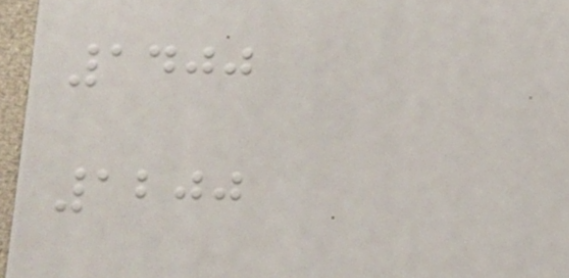1400
1200
